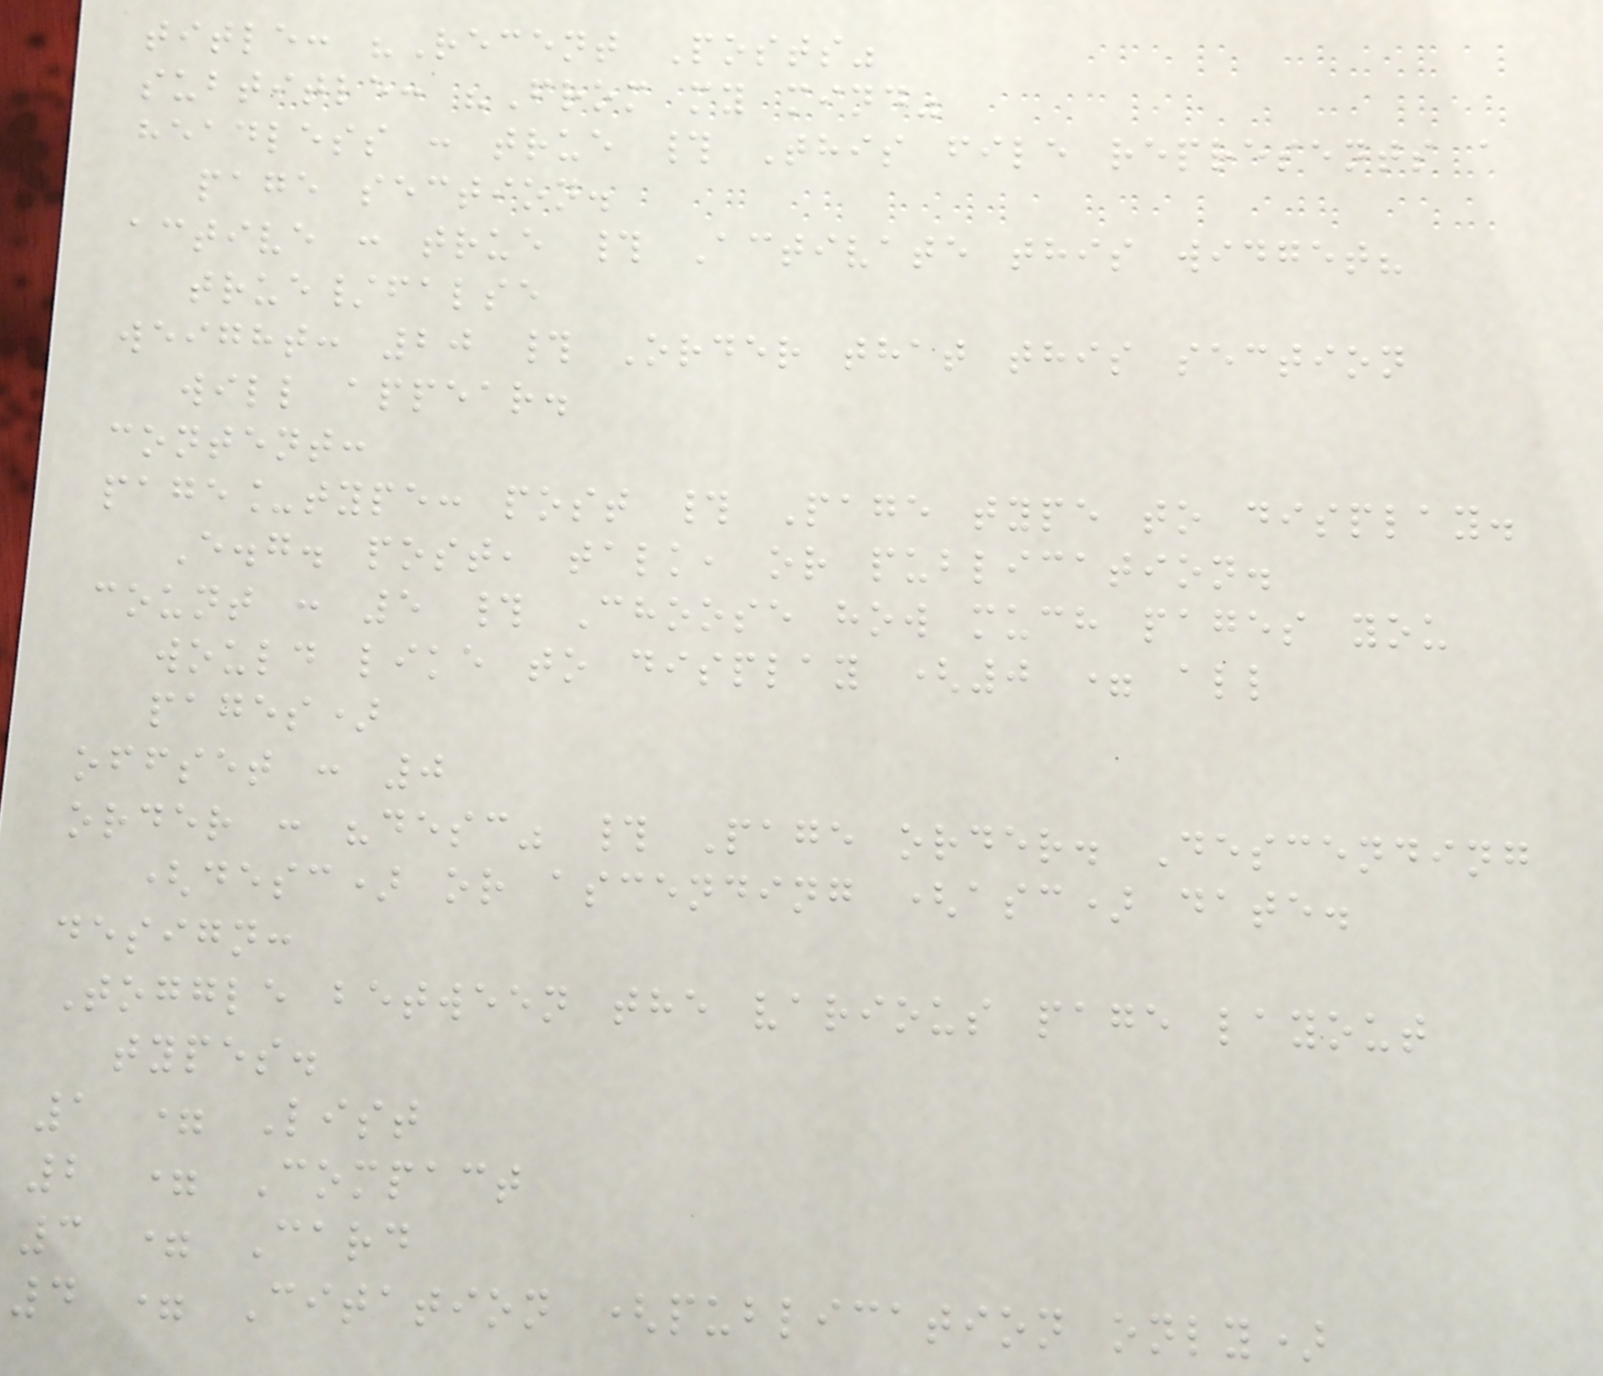title: "Recent Posts"
subtitle: "From my mind"
headless : true # This file represents a
page section.
active : true # Activate this widget?
true/false
weight: 20 # Order that this section
will appear.
content:
page_type: post # Page type to display.
E.g. post, talk, or publication.
count : 5 # Choose how much pages you
would like to display (0 = all
pages)
offset : 0
order : "desc" # Page order. Descending
(desc) or ascending (asc) date.
design:
Toggle between the various page layout
types.
1 = List
2 = Compact
3 = Card
4 = Citation (publication only)
